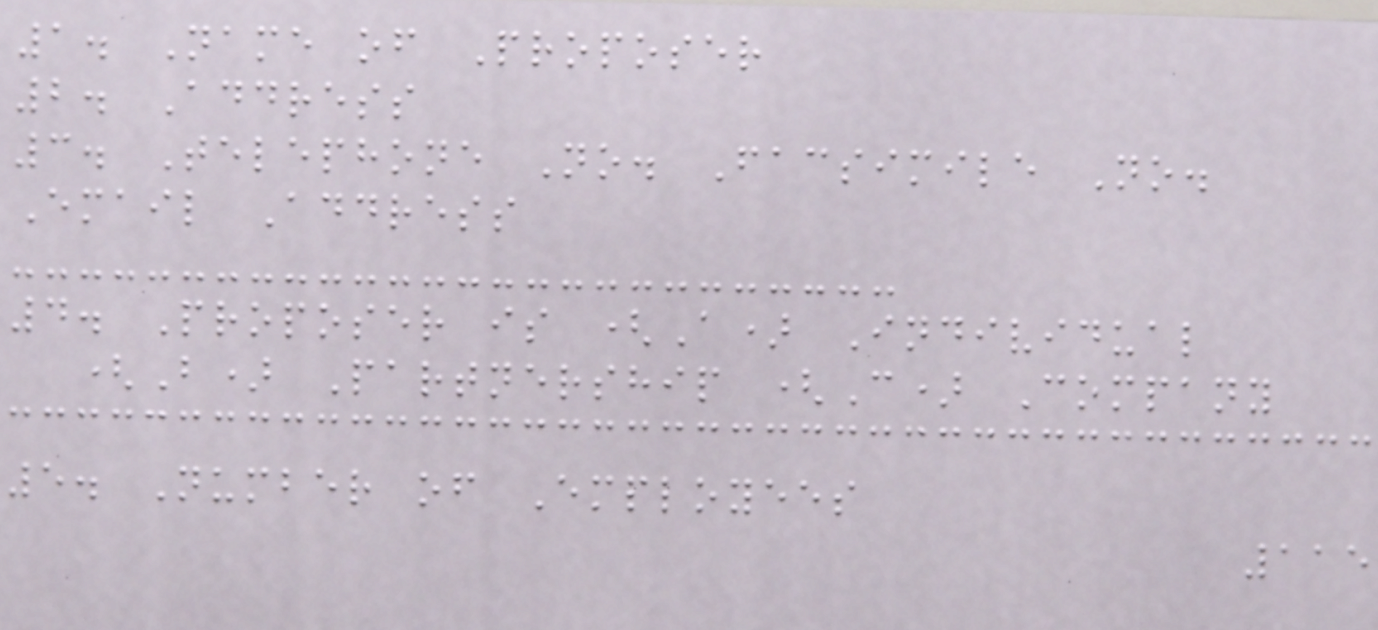1. Name of Proposer
2. Address
3. Telephone No. Facsimile No.
Email Address
4. Proposer is (A) Individual
(B) Partnership (C) Company
5. Number of Employees
115
